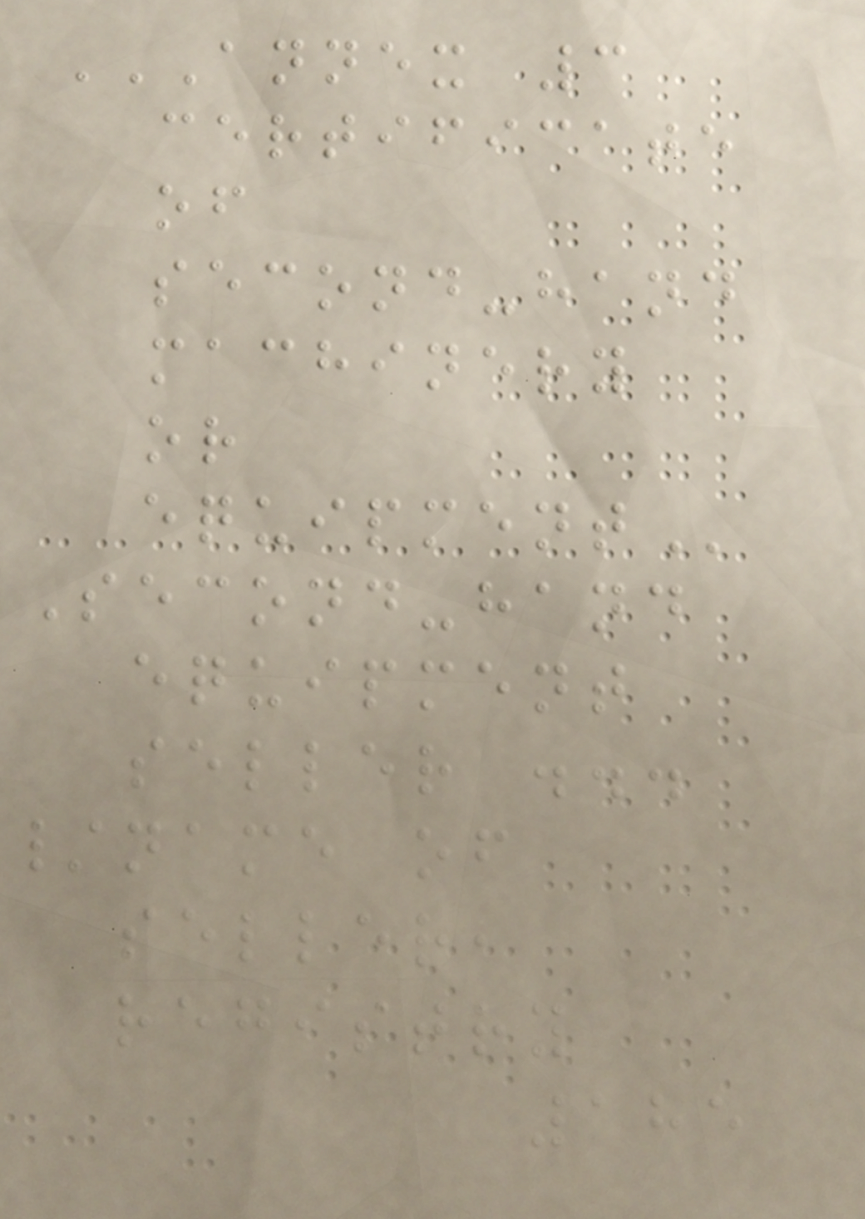ANNEX 3
CERTIFICATE
OF
SECOND-HAND
MACHINERY
OR
EQUIPMENT
Second-hand
equipment
seller ...
/name of
seller,
registry
185
